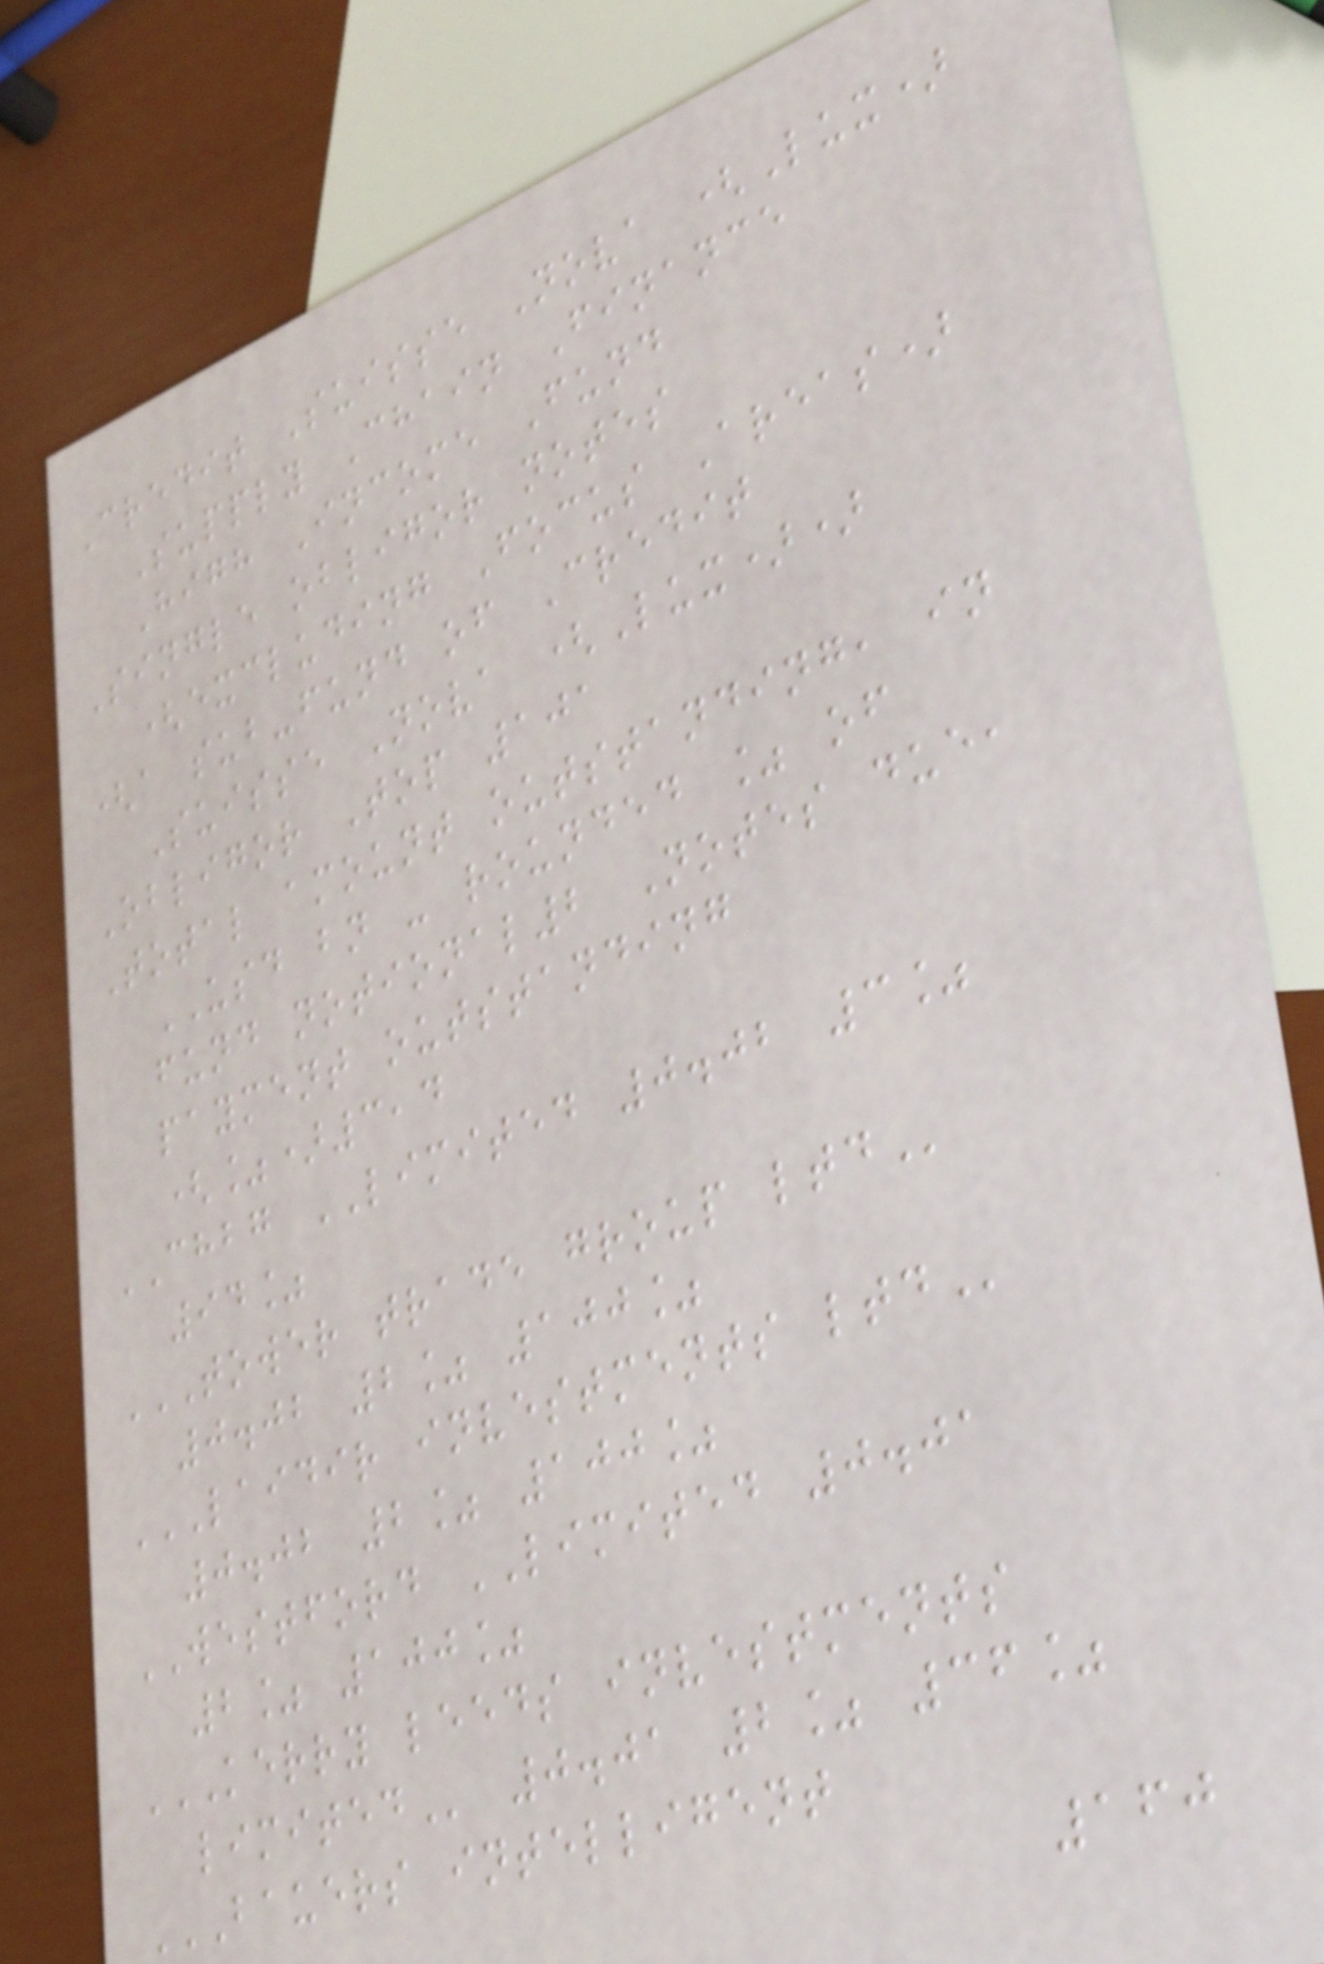Credit Suisse Nova (Lux)
Supply Chain Finance
High Income Fund
Single obligor notes
(excluding Focus Areas)
(a sub-fund of Credit
Suisse Nova (Lux))
Obligor Top 101
Total amount outstanding, in
USD bn - rounded % of
fund notional2 Notes due,
payment outstanding
(%)3,4
CHBG LIMITED 0.02 3%
94%
TOWER TRADE GROUP LTD
0.02 2% 100%
LAIDIR INVESTMENTS LTD
0.02 2% 100%
WESTFORD LIMITED 0.01
2% 100%
KERRY LEEDS INVESTMENTS
LIMITED 0.01 2% 36%
BAUERS INTELLIGENT
160
